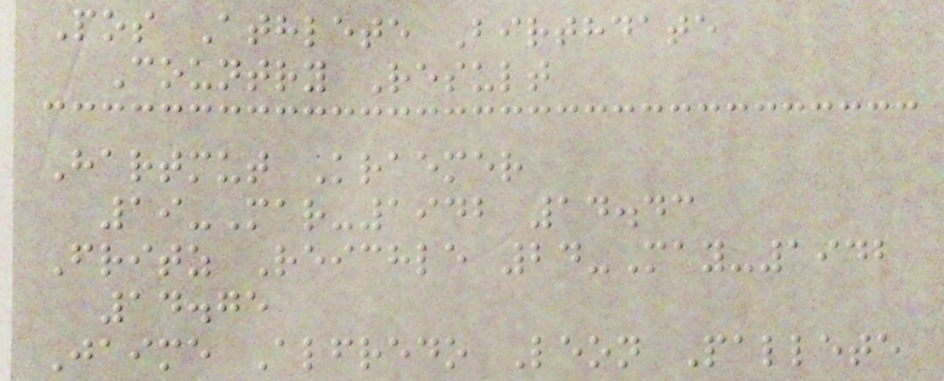Pos Athlete Birthdate
Country Result
Hartmut Kraemer
19-Mar-1942 14.43
Fritz Reichle 24-May-1942
14.75
Jaime Alfredo Leon Pallete
